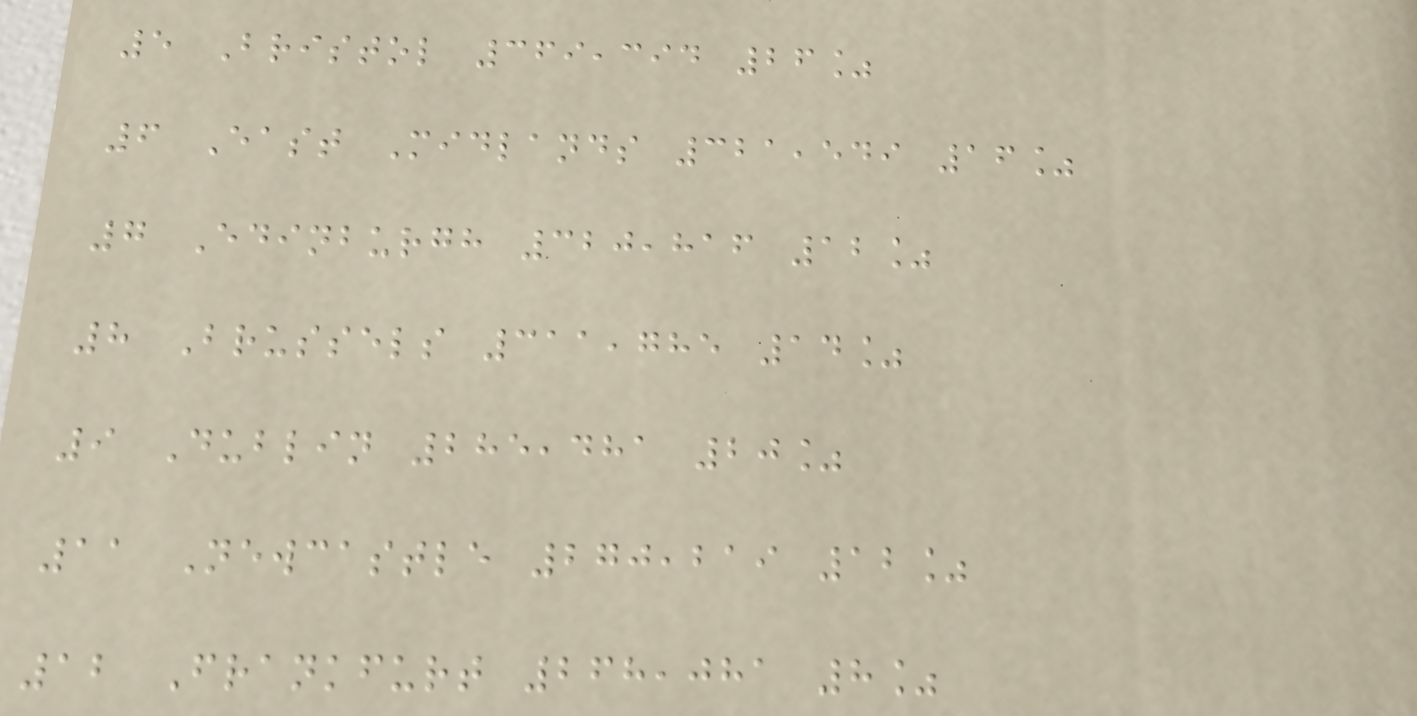5 Bristol 369,394 26%
6 East Midlands 321,549 16%
7 Edinburgh 320,816 12%
8 Brussels 311,785 14%
9 Dublin 285,481 20%
11 Newcastle 270,219 12%
12 Frankfurt 268,081 8%
